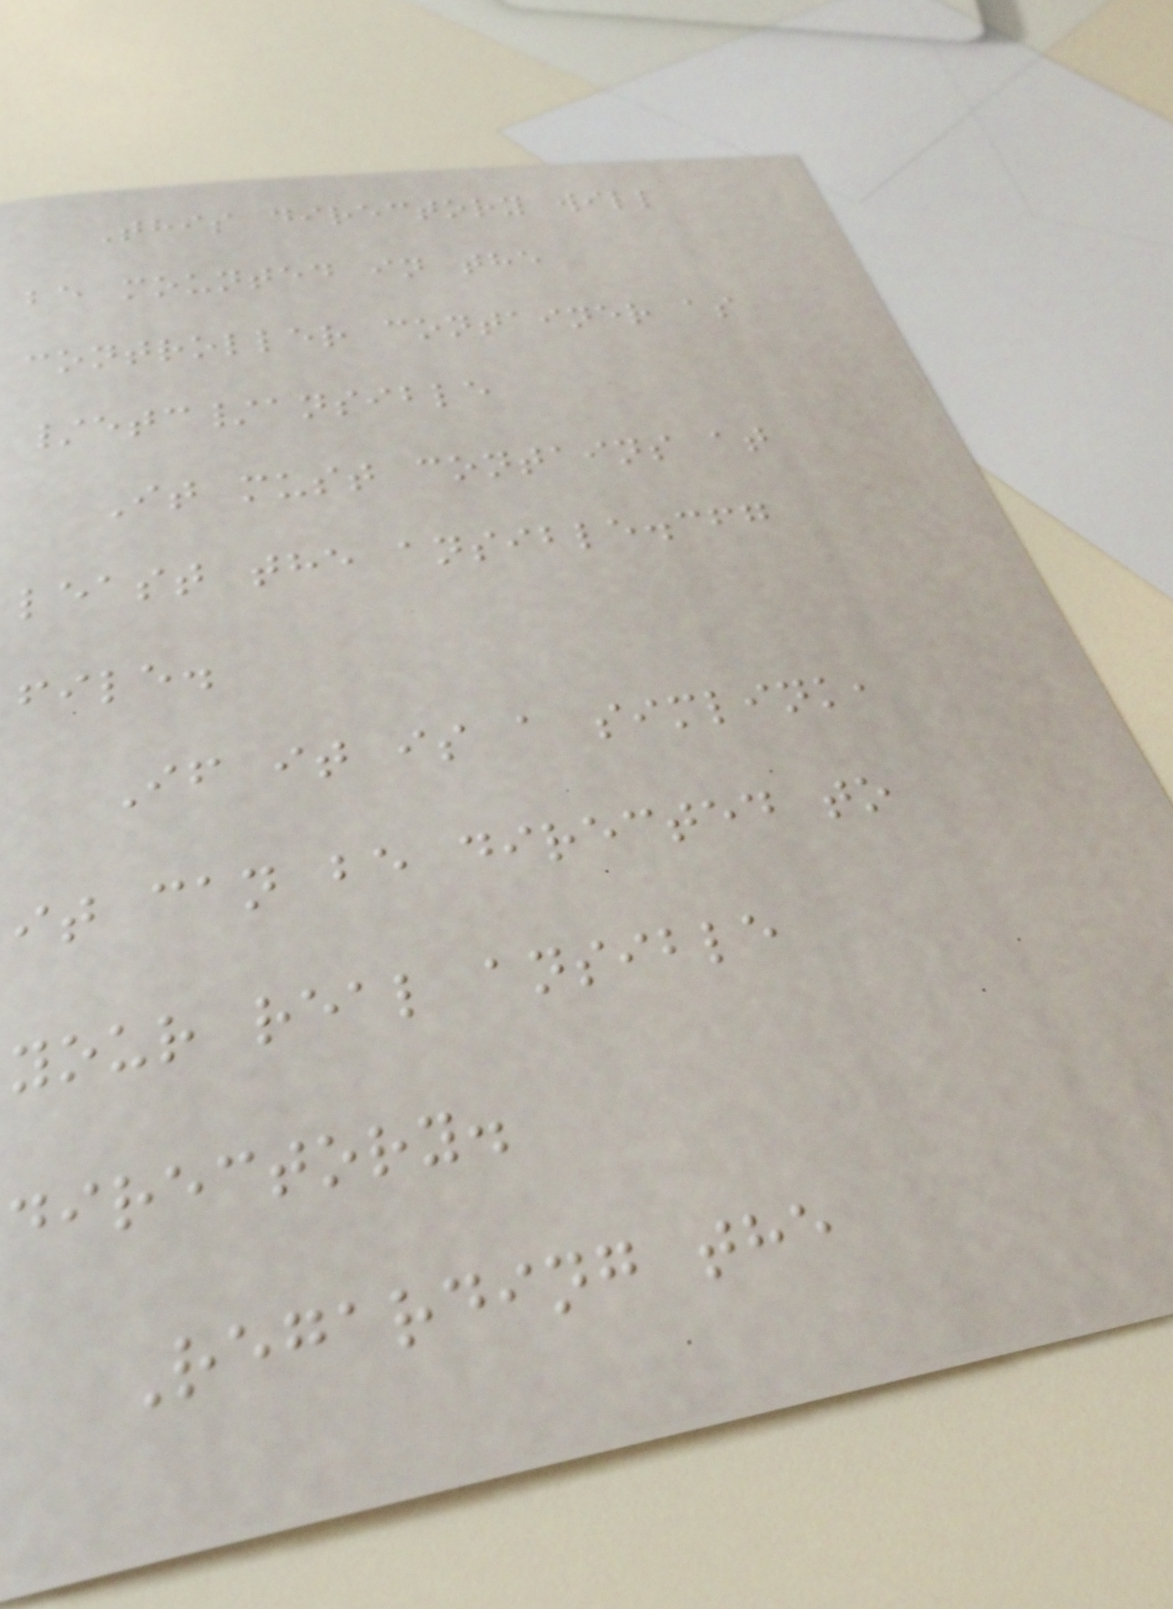This directory will
be mounted in the
controller container as
/etc/ansible
It must contains at
least the ansible.cfg
file.
If it is a simlink,
it can be directed to
your real ansible
directory.
Regarding the
